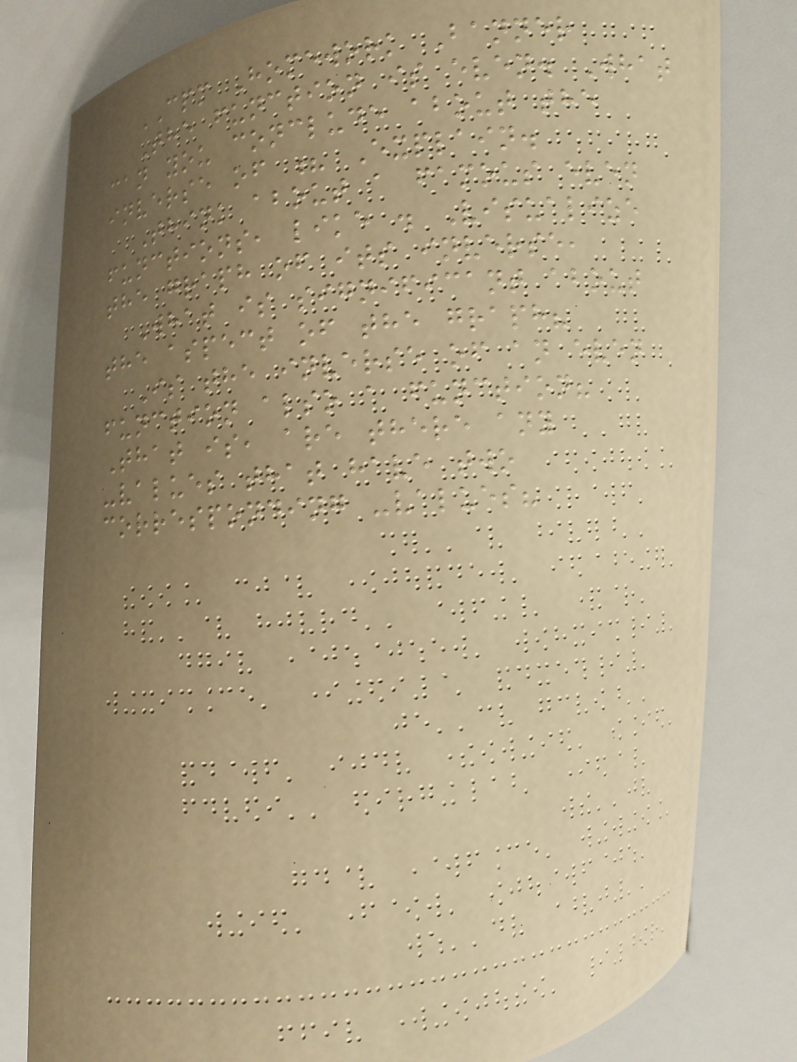CPM Homework Banner
The function is even. What
can you conclude about the
inverse of ? Explain.
Think about a famous even
functions, like . Visualize
the graph of its inverse,
What is significant about
the aspect of the graph?
Is the inverse of an even
function also a function?
That is, are there any
-values that have two
corresponding -values?
